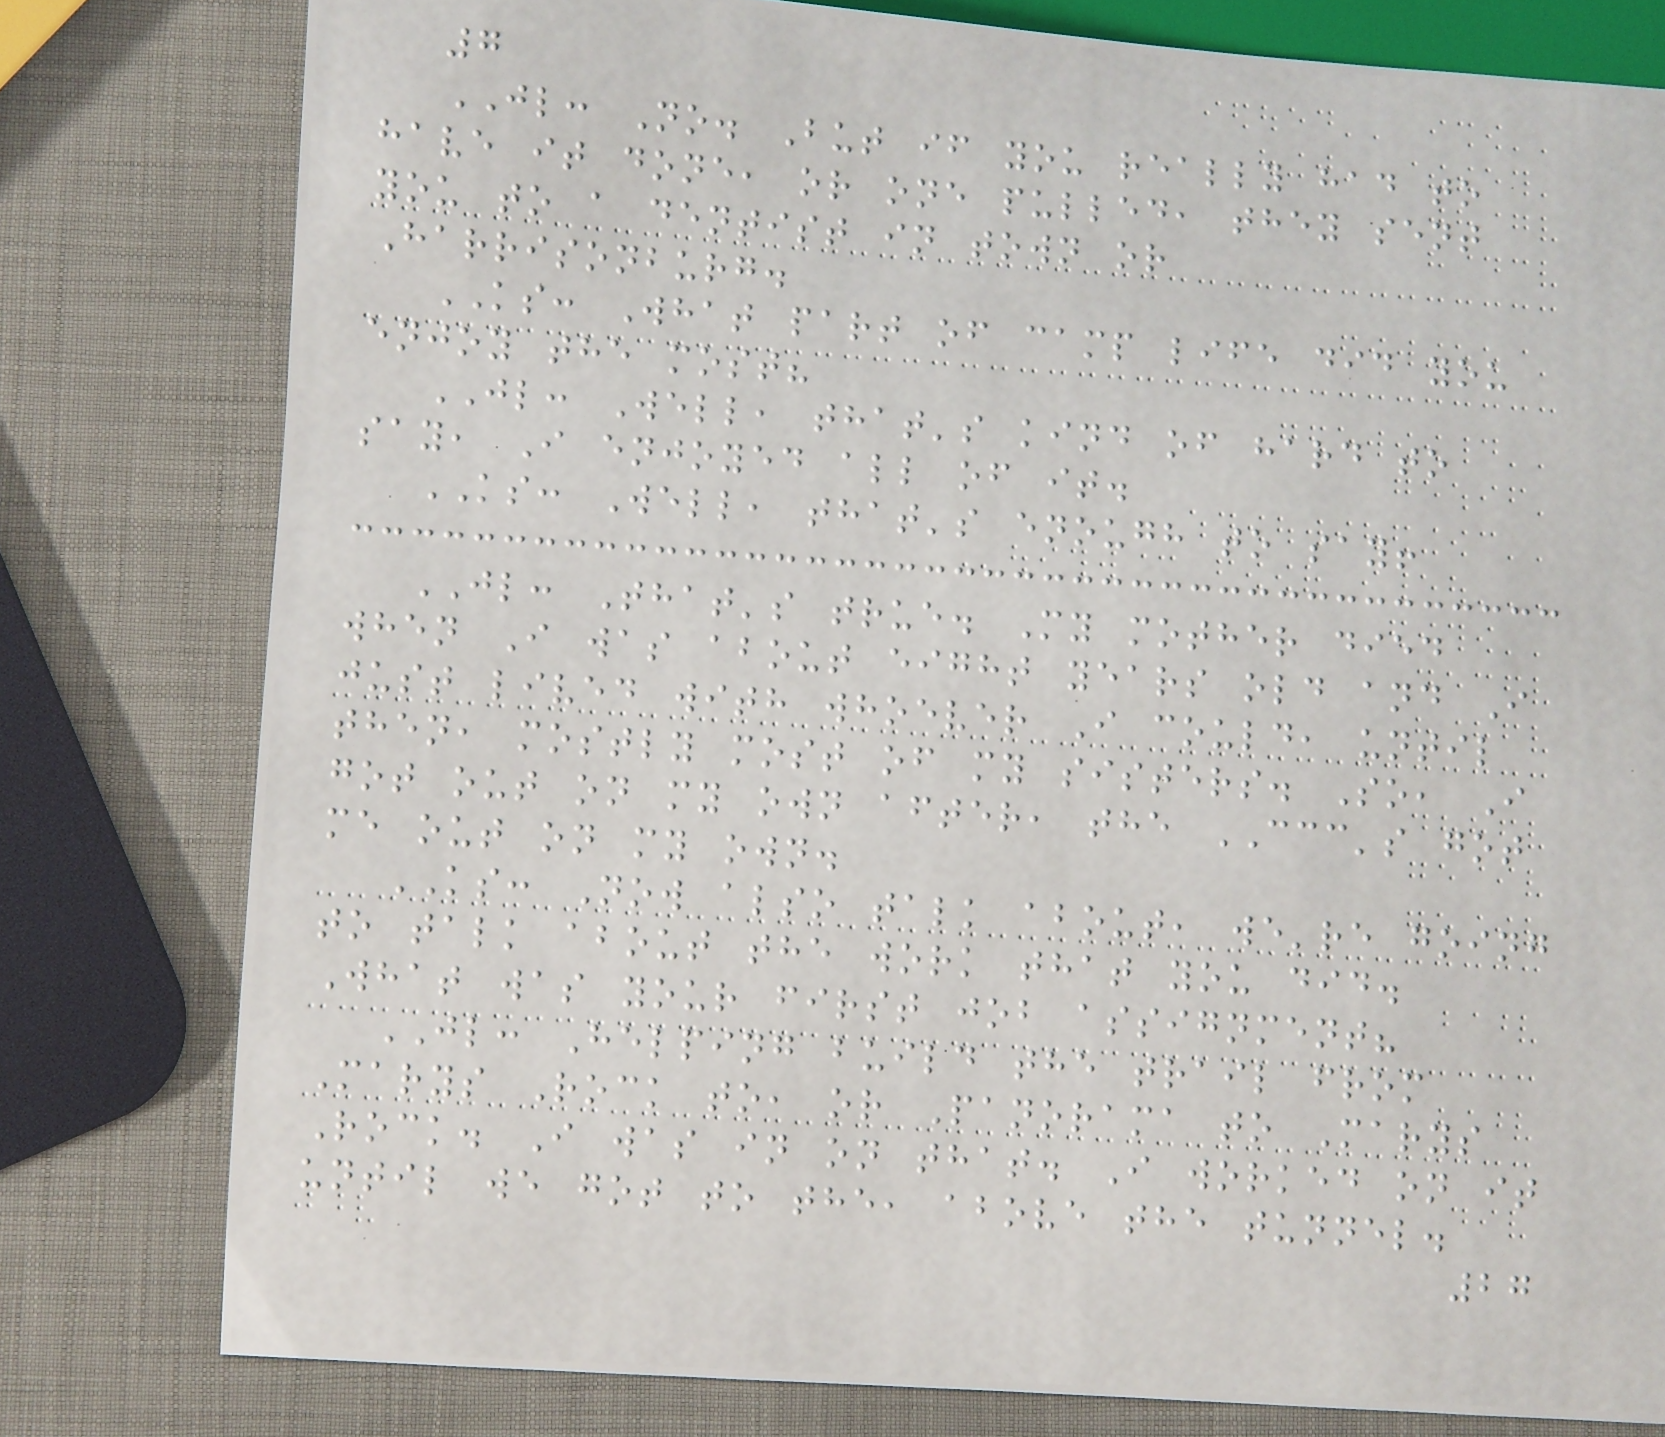7
JL: No. But if you really had to
have it done, or one pulled, they sent
you to a dentist in town or
Harrisonburg.
KS: What part of camp life did you
enjoy the most?
JL: Well, that's kind of hard to
say, I enjoyed all of it.
KS: Well, that's enough to say!
JL: That's true. My mother died
when I was about eight years old and I
just lived with whoever I could, until
then, mostly most of my sisters. So, I
got out on my own after, the CCC's got
me out on my own.
KS: Now also talk about, we're going
to talk about the work that you did.
What was your first job assignment?
JL: Helping build the trail from
Marys Rock to, or Panorama to Marys
Rock. I was in on that. I worked on it
until we got to the, above the tunnel.
27
